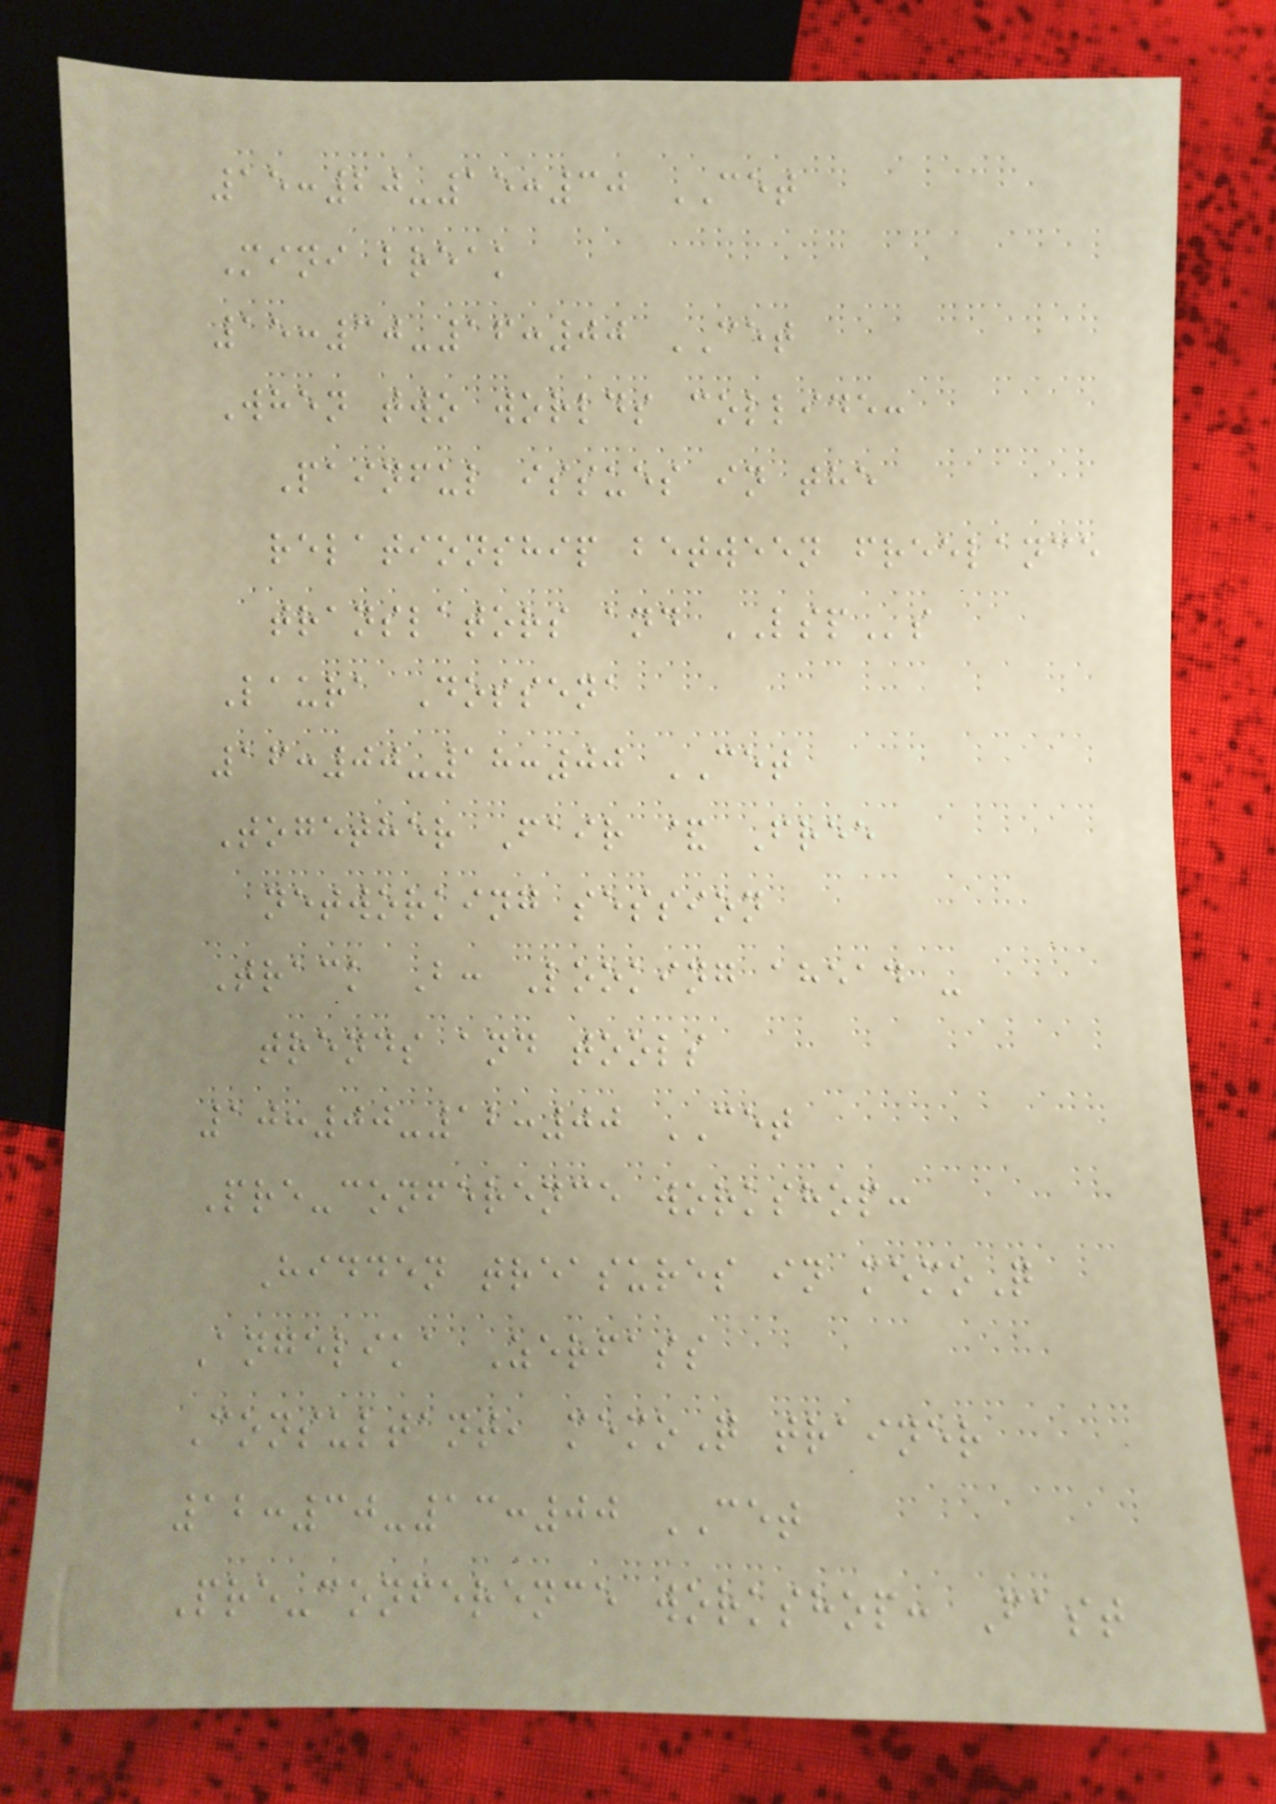15:20-15:30 CET
Mini break
15:30-16:00 CET
When two worlds collide:
Painful issues in the
relationship between freelance
translators and LSPs
Laura Dossena
16:00-18:00 CET
Together Fair & Free
networking session
Track B: Looking ahead -
trends and tools
10:00-12:00 CET
Pre-conference workshop:
Hidden treasures in memoQ
Angelika Zerfass
Consultant, memoQ trainer
12:30-13:00 CET
Pre-conference workshop: Fast
